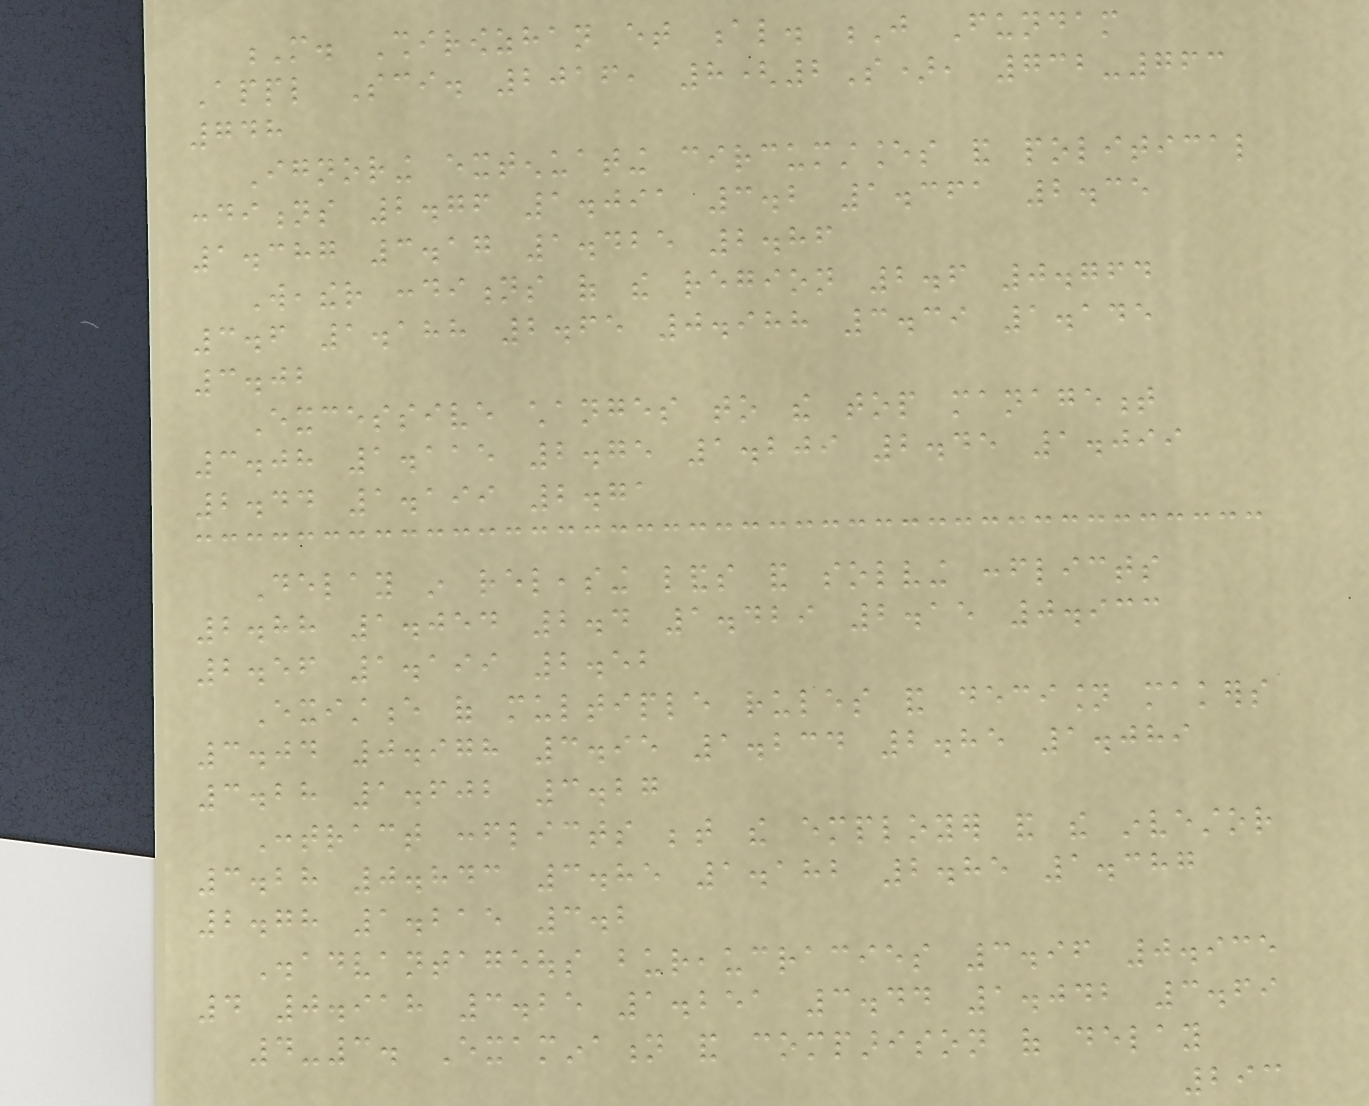M. Shirowzhan et al. J Fundam
Appl Sci. 2016, 8(2S), 732-763
748
Ignoring extenuating circumstances and political
conditions 2.76 1.091 3.2 1.361 2.35
1.387 3.17 1.425 2.86
Weather conditions of the region 2.6 0.764
3.6 1.188 2.65 0.988 3.39 1.145
3.02
Excessive changes to the top management
3.08 1.115 2.75 1.209 2.45 1.099
2.44 1.199 2.71
Delay in releasing lands and solving conflicts
2.88 1.054 2.4 1.429 2.15 0.933
2.56 1.199 2.52
Existence of multiple rules and decision makers
3.04 0.978 3.95 1.234 2.85 1.089
3.28 1.602 3.27
Contract conflicts between the employer and the investor
3.28 0.843 3.85 1.182 2.85 1.387
2.78 1.215 3.2
Disadvantageous bureaucracies 3.96 0.935
4 0.918 3.25 1.251 3.44 1.042 3.69
4-3. Examination and comparison of delay
293
